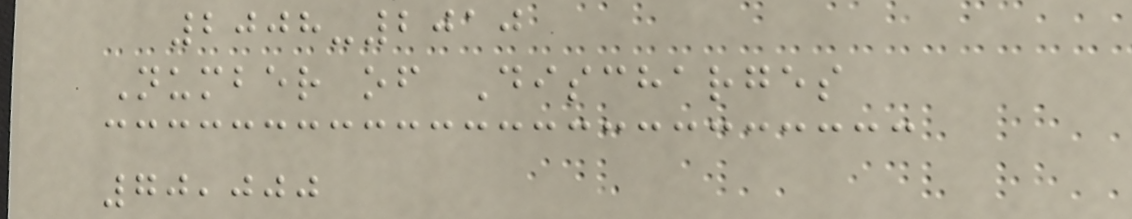2008-2010
Number of Discharges
70,000
